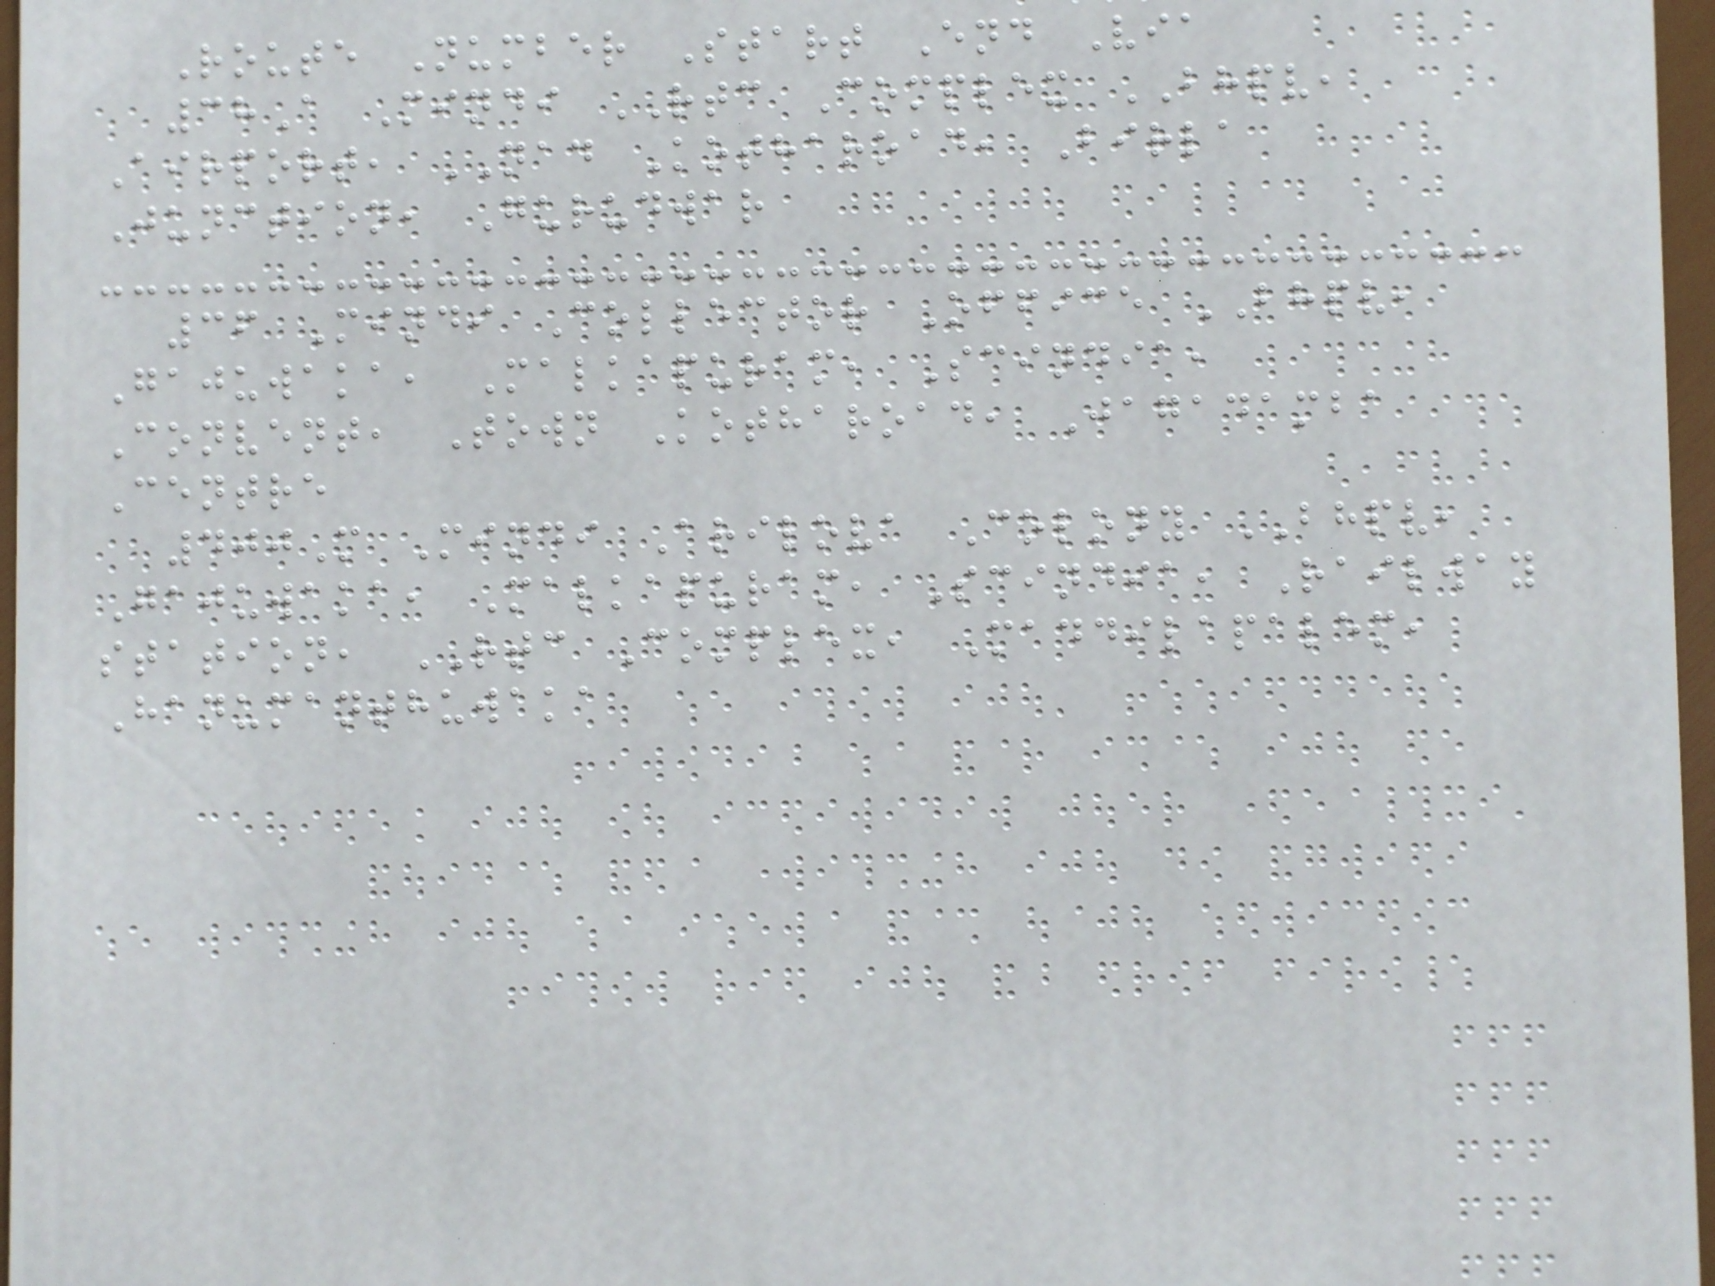Route Number Start End Via
38A Mindi RTC Complex BHPV,
Airport, NAD Kotharoad, Birla
Junction, Gurudwar
36 Mindi Collector Office BHPV,
Gajuwaka, Malkapuram, Scindia,
Convent, Town Kotharoad, Jagadamba
Centre
400M Mindi Arilova Colony BHPV,
Gajuwaka, Malkapuram, Scindia, Railway
station, RTC Complex, Maddilapalem,
Hanumanthuwaka
